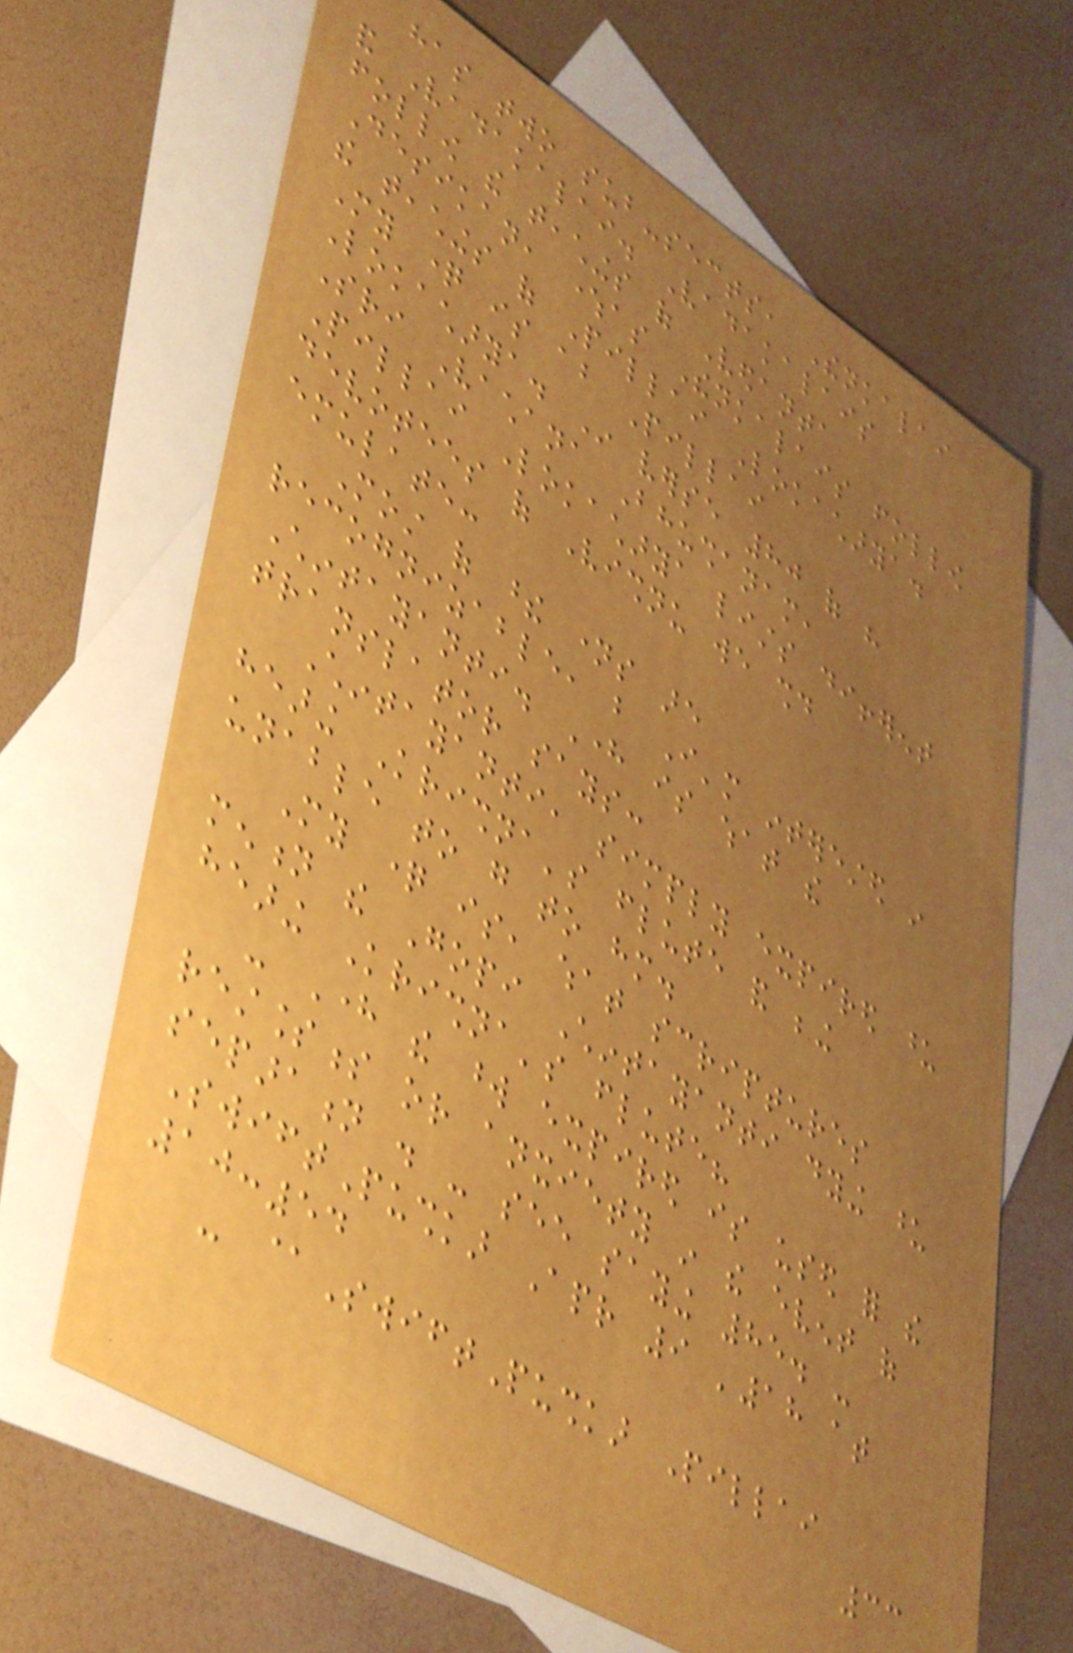has two sub-sects, Thenkalai
and Vadakalai. Vadakalais
follow the teachings of Vedanta
Desikan, whereas Thenkalais follow
the teachings of Pillai Lokacharya.
My question is about Pillai
Lokacharya. In verse 80 of his
Sri Vachana Bhushanam,
Pillai Lokacharya lists different
devotees of Vishnu we should
emulate:
Most of these names are
recognizable, but I'm interested in
Chintayanti. Here is what the
translator says:
Chintayanti, simply expired upon
hearing Krishna's flute and being
unable to go to him.
My question is, what scriptures
mention the Gopi Chintayanti dying upon
hearing Krishna's flute?
- Here the word expired is used for the
restlessness or anxiety in the event of
separation . - see saying 85. -
SwiftPushkar Apr 9 '18 at
10:54
- @SwiftPushkar Pillai
33
